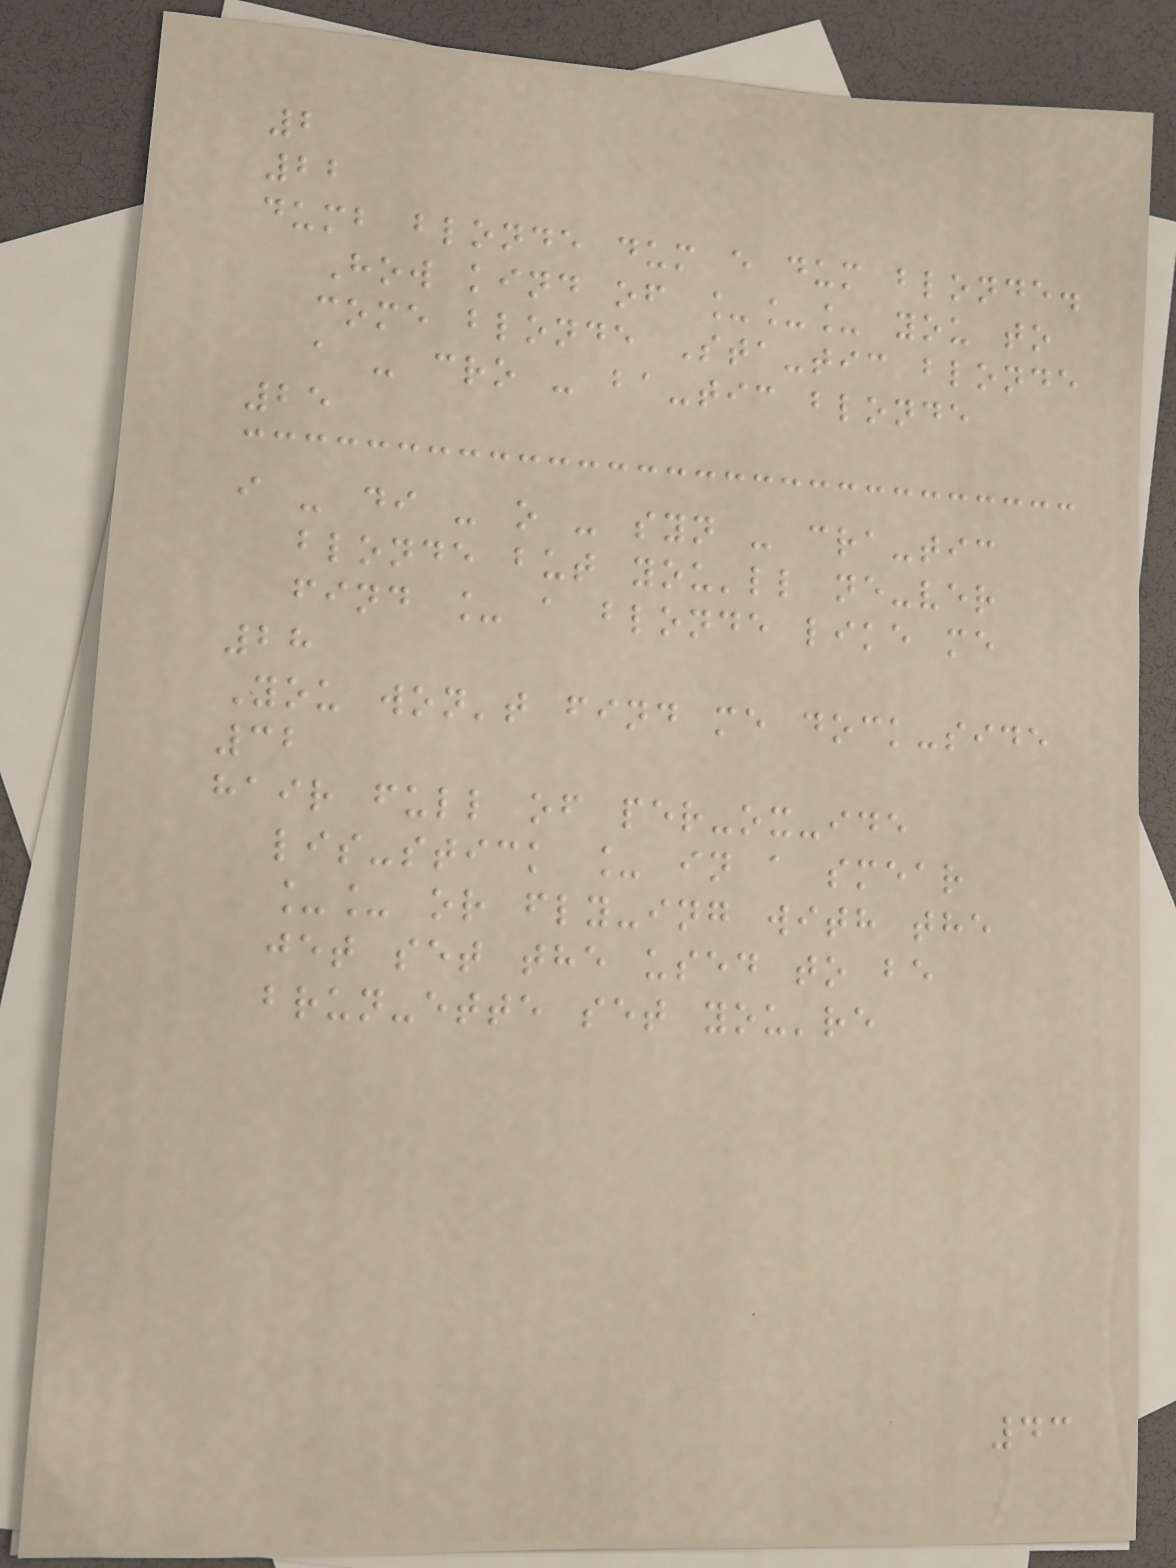2
22
dumb blonde dum e dum blonde.
How kind of ___ you to
come blonde Sta-tic blonde
a - cro - ba-tic blonde
25
i - di - o - syn - cra-tic
blonde but you'll ne-ver
find _ a blonde like me
28
You won't find me dock-side
32
hair full of per-ox-ide
lis-stick _ in a smear
__ or fly-ing with the
jet set the used to be
brun-ette set you're
43
